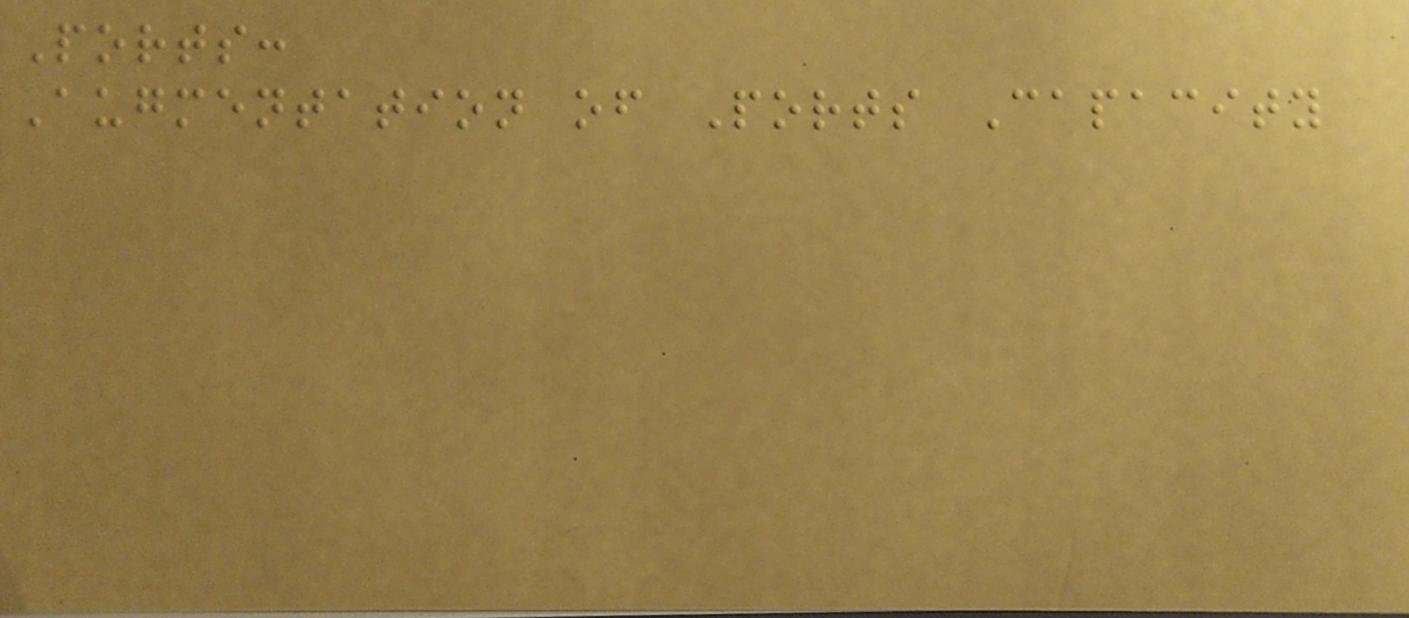Ports:
Augmentation of Ports Capacity
